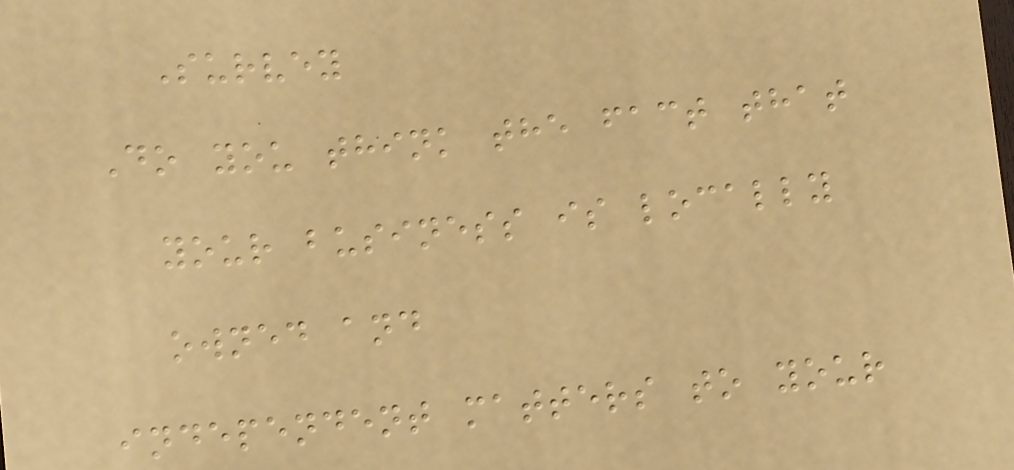Survey
Do you think the fact that
your business is locally
owned and
independent matters to your
